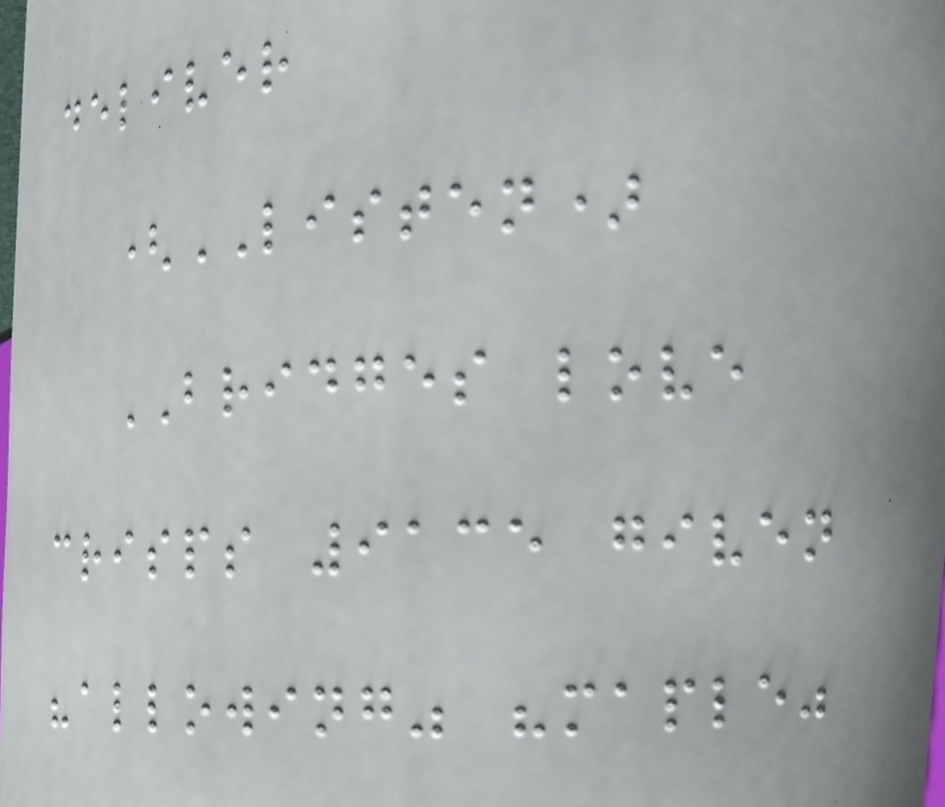deliver
(LISTEN)
BRIDGES love
crisps 9135 given
"allowing" "maple"
